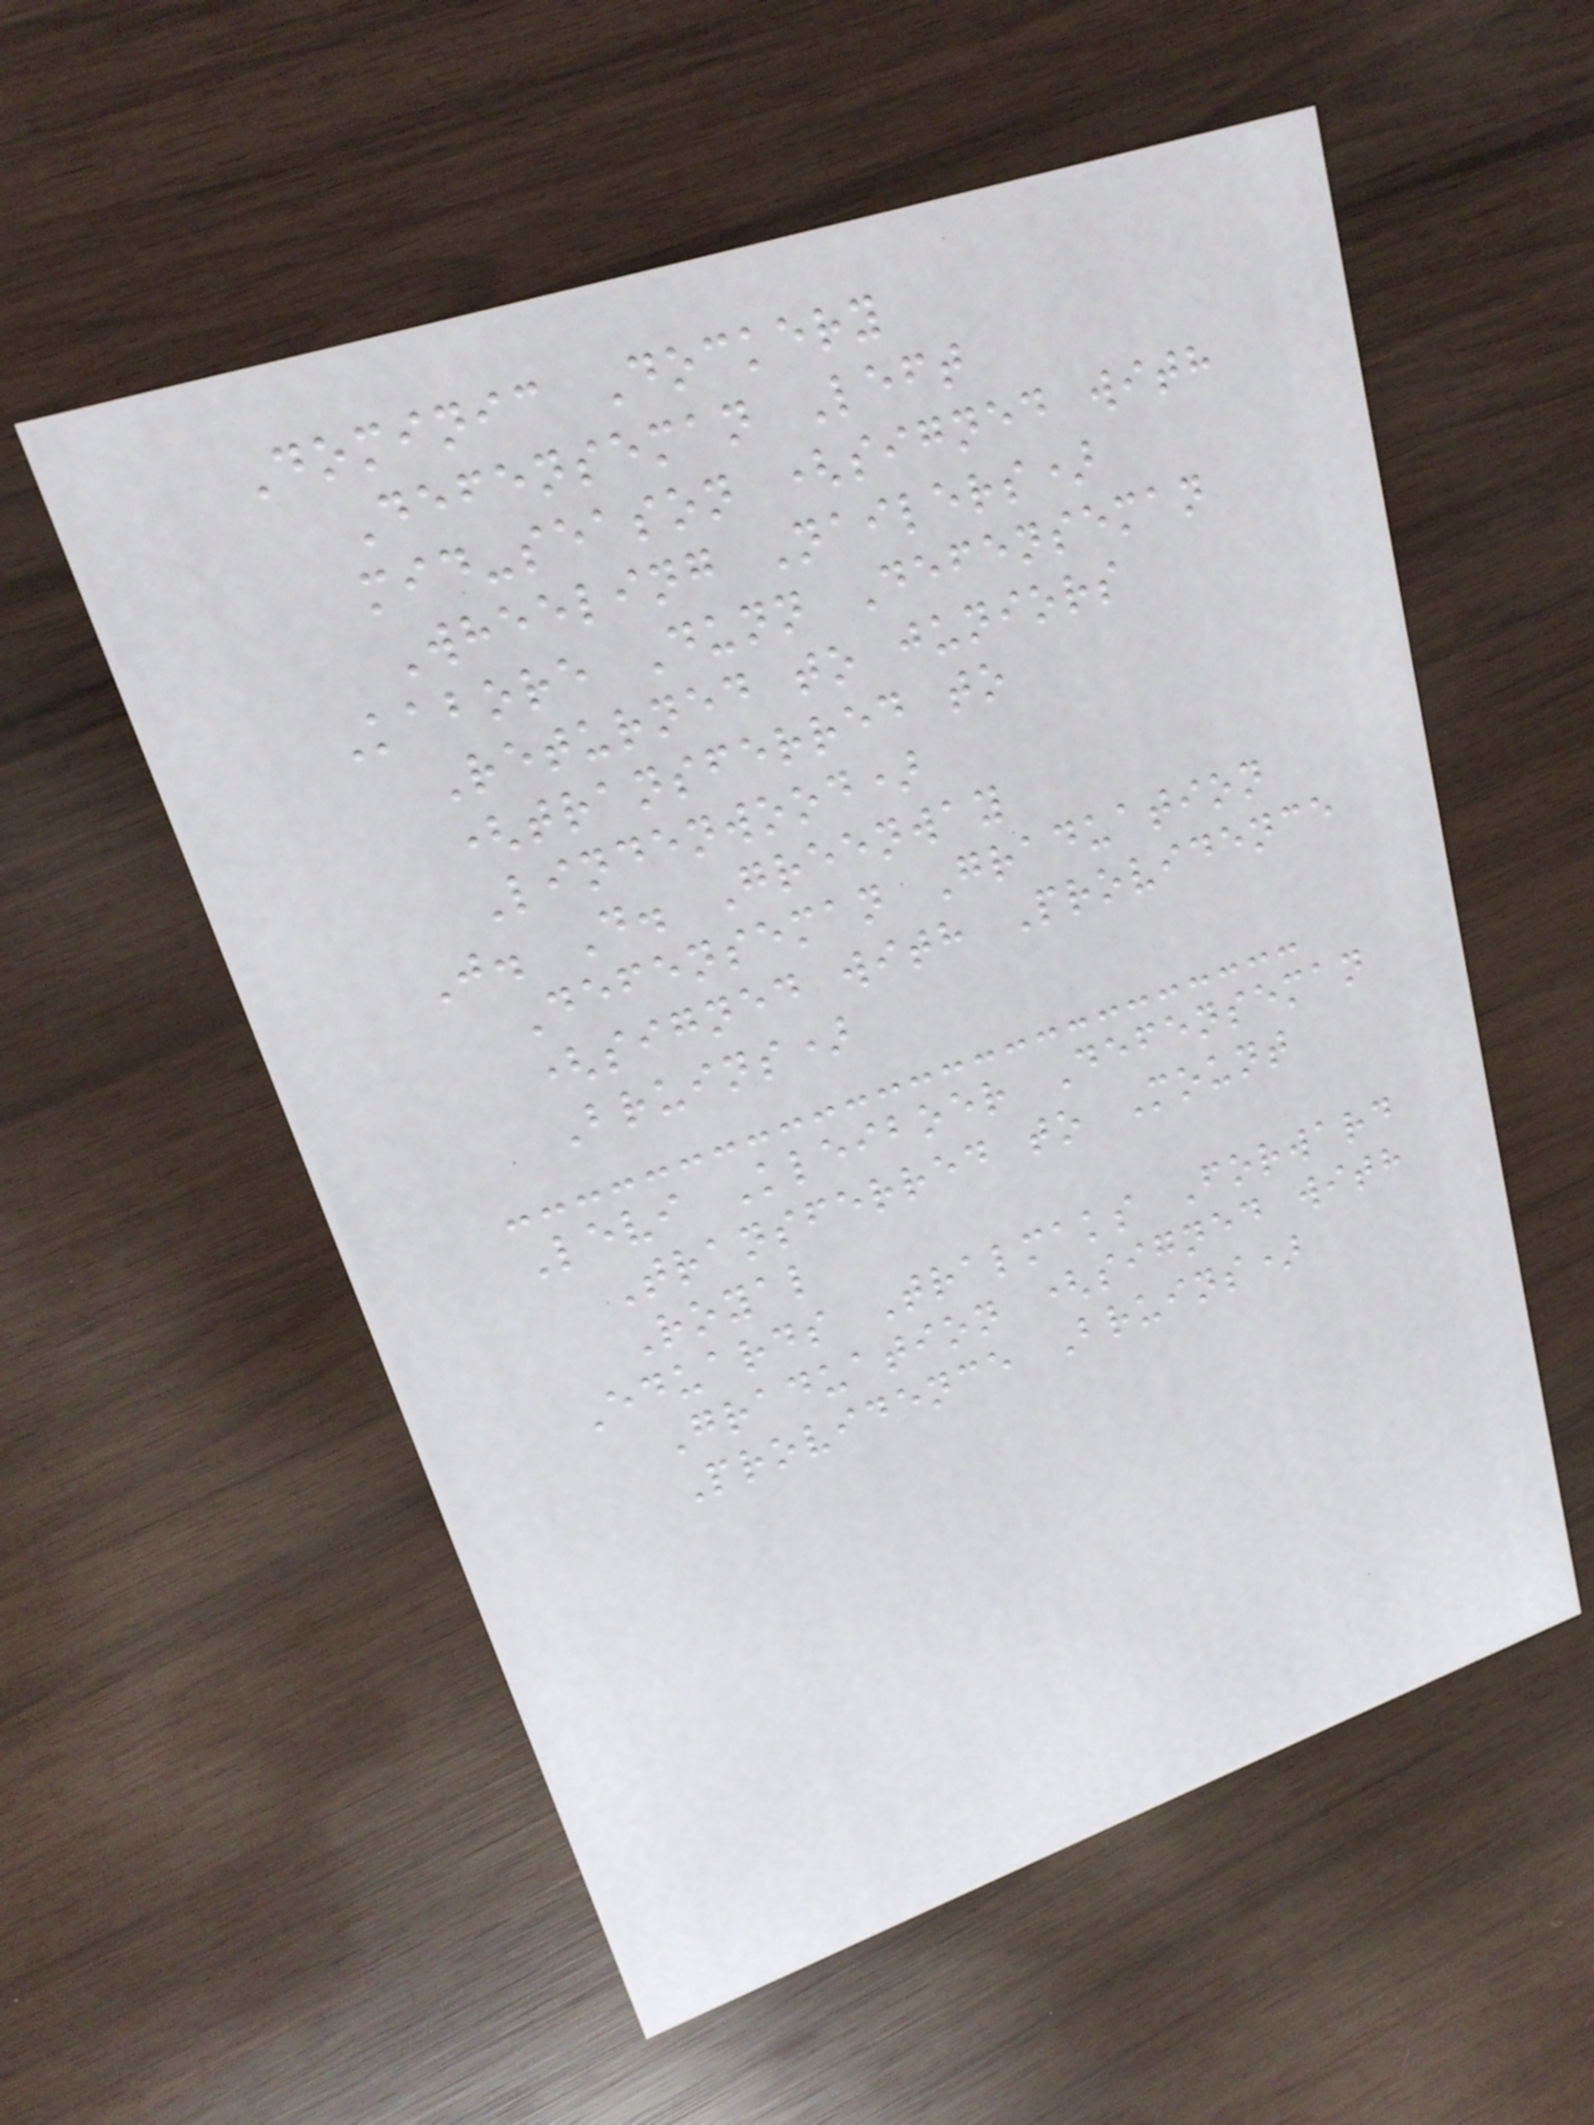Dominic Dockery
Defenseman Left
mid-season (signed with
Wheeling Nailers)
Kabore Dunn Defenseman
Returned to juniors
(transferred to
Lindenwood)
J. D. Greenway
Defenseman Graduation
(signed with Providence
Bruins)
Levi Kleiboer Defenseman
Transferred to Mount
Royal
Eduards Tralmaks Forward
Graduation (signed with
Providence Bruins)
